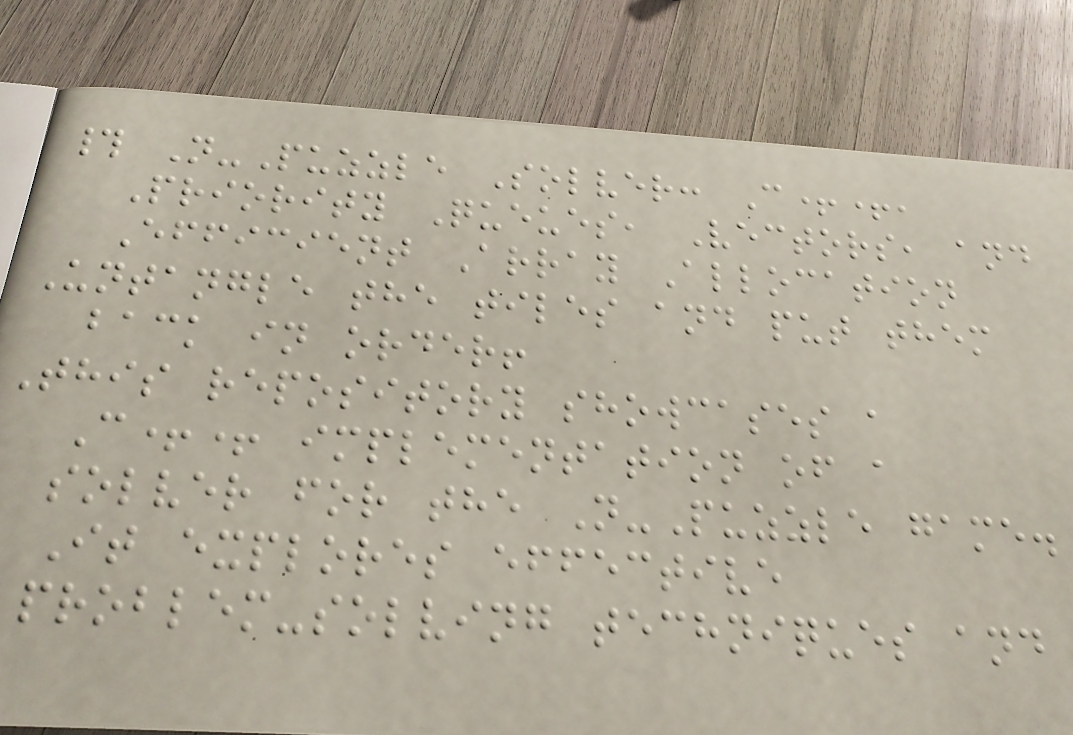# N-Puzzle Solver: C++,
Priority Queues, Vectors, and
Efficient Array Allocation
Untangle the tiles and put them
back in order!
This repository showcases a
C++ implementation of a
solver for the N-Puzzle game.
It explores effective
problem-solving techniques and
